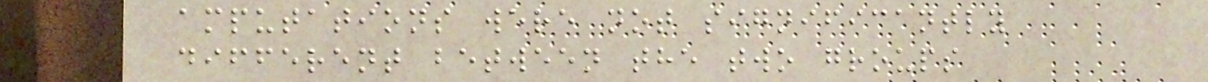amputations were not significantly
different between the two groups
